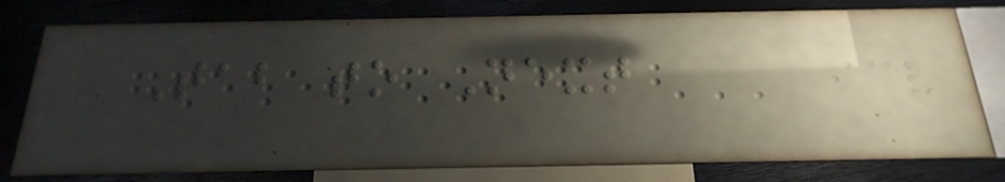Tab to Next
